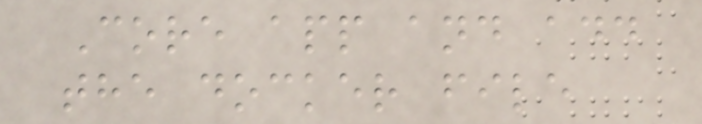Core app and add
the docker file
